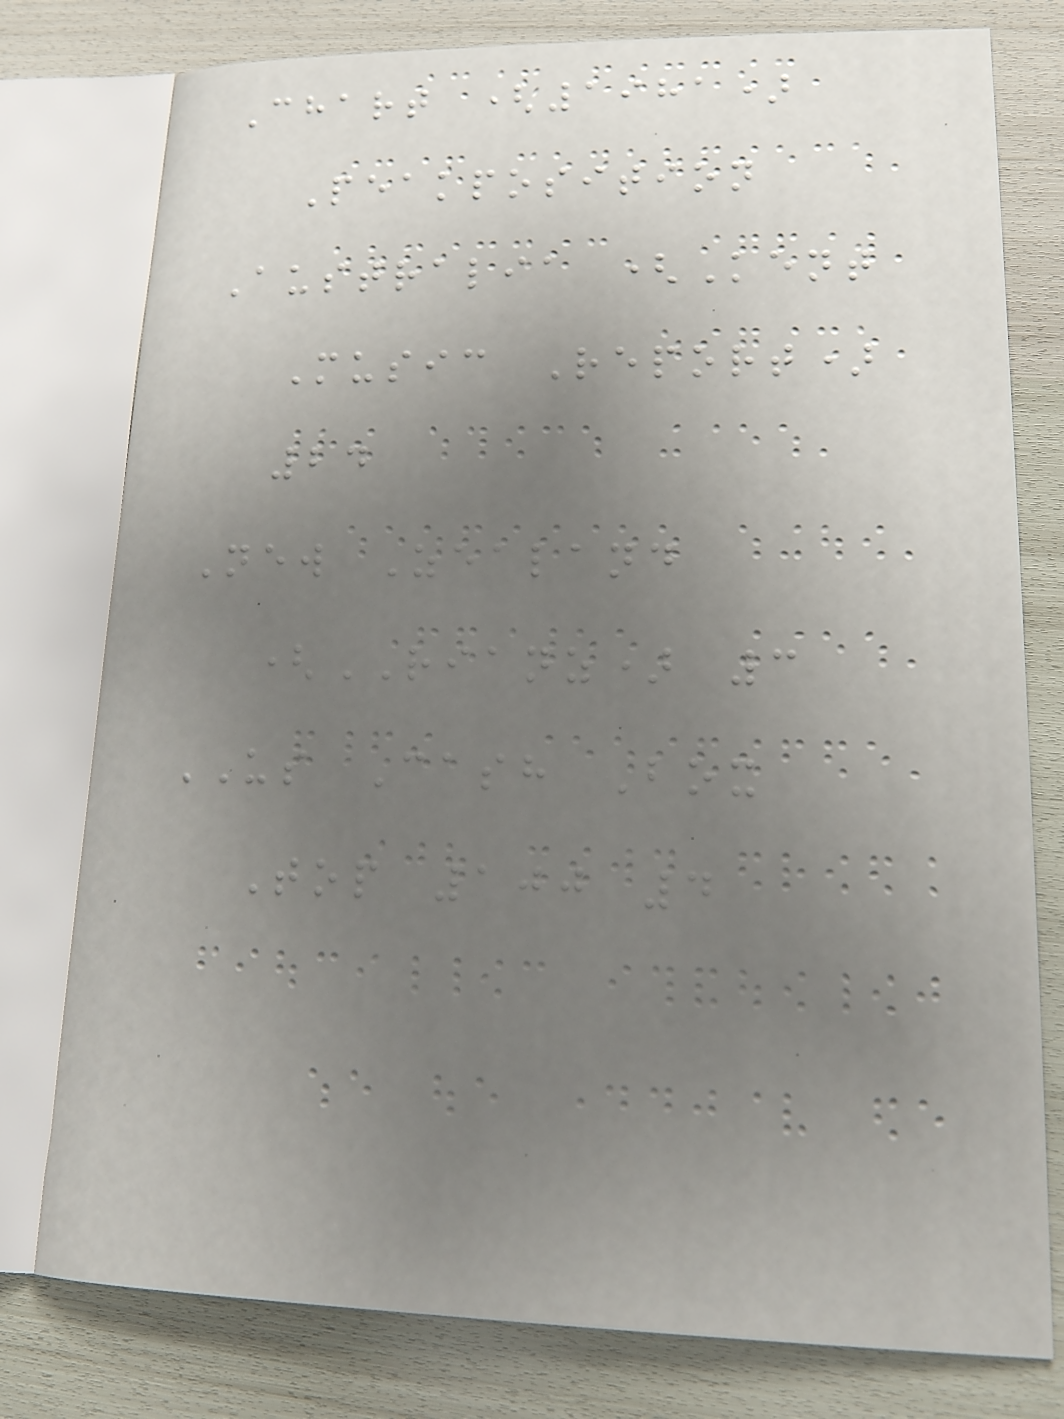Chart (1981)
Peakposition
Australia (Kent
Music Report)
24
New Zealand
(RIANZ) 3
US Cash Box
Top 100 4
